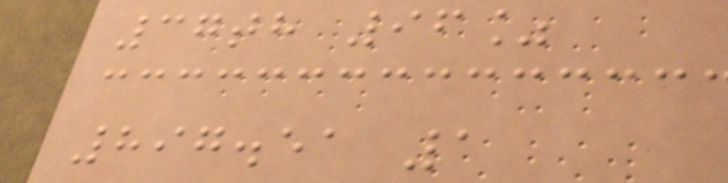37th 96%
897.51 1
